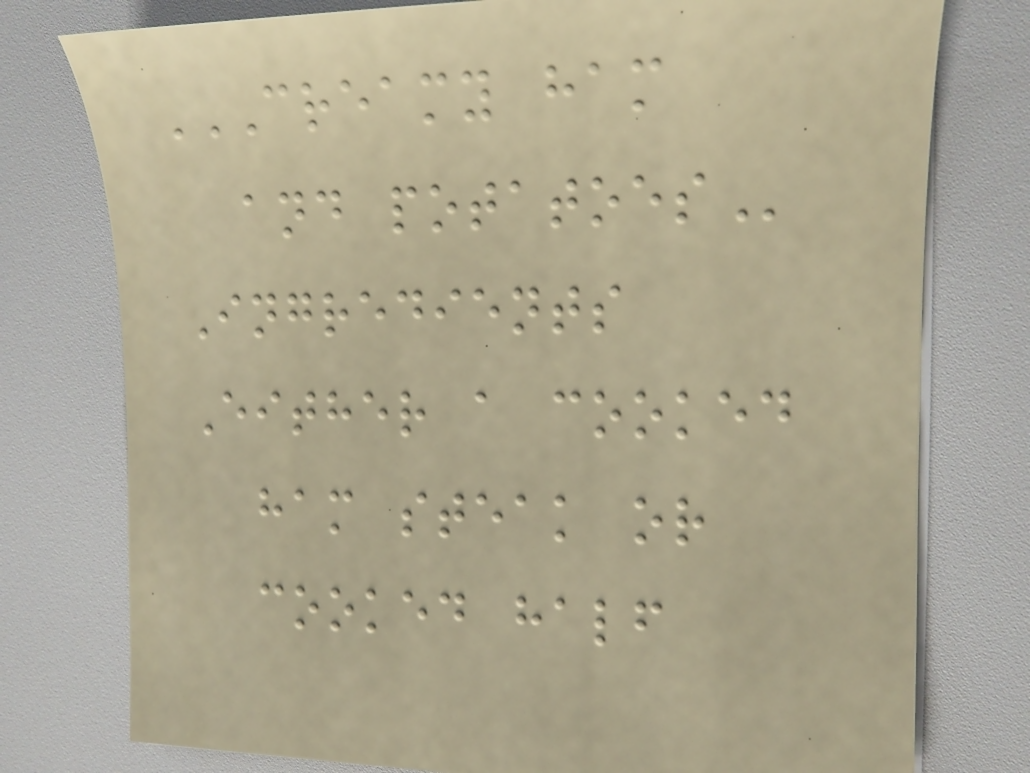CREAMY HAM
AND POTATOES
Ingredients
Either a cooked
ham steak or
cooked half
